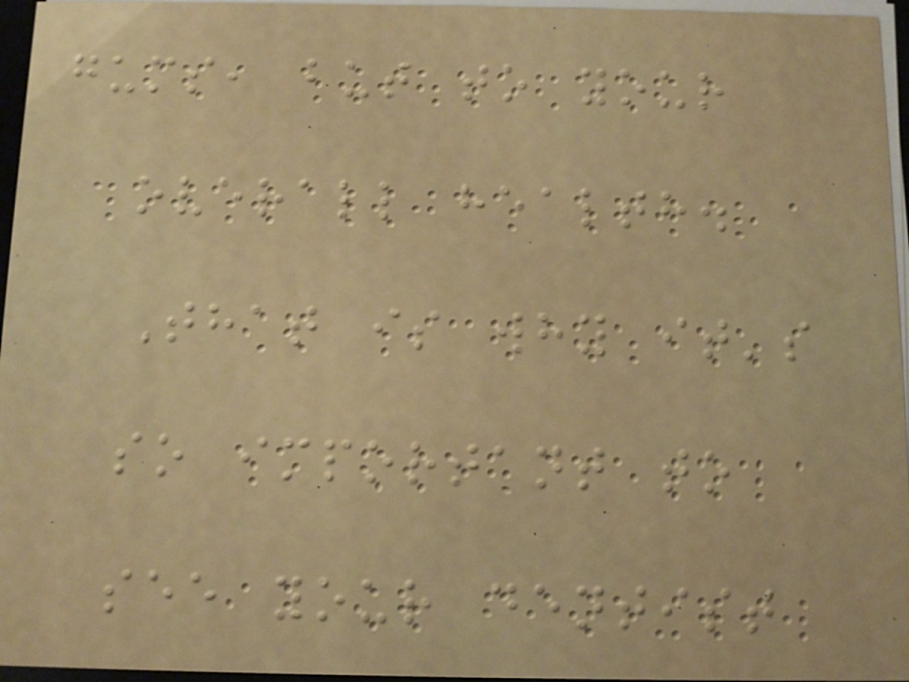gums, but to your
overall health.
That is why it's
so important to
see your dentist
